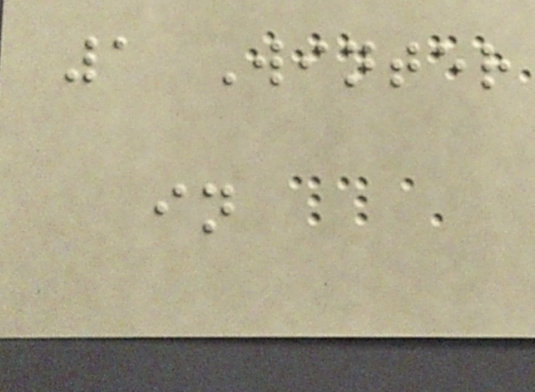1 Winter
in
